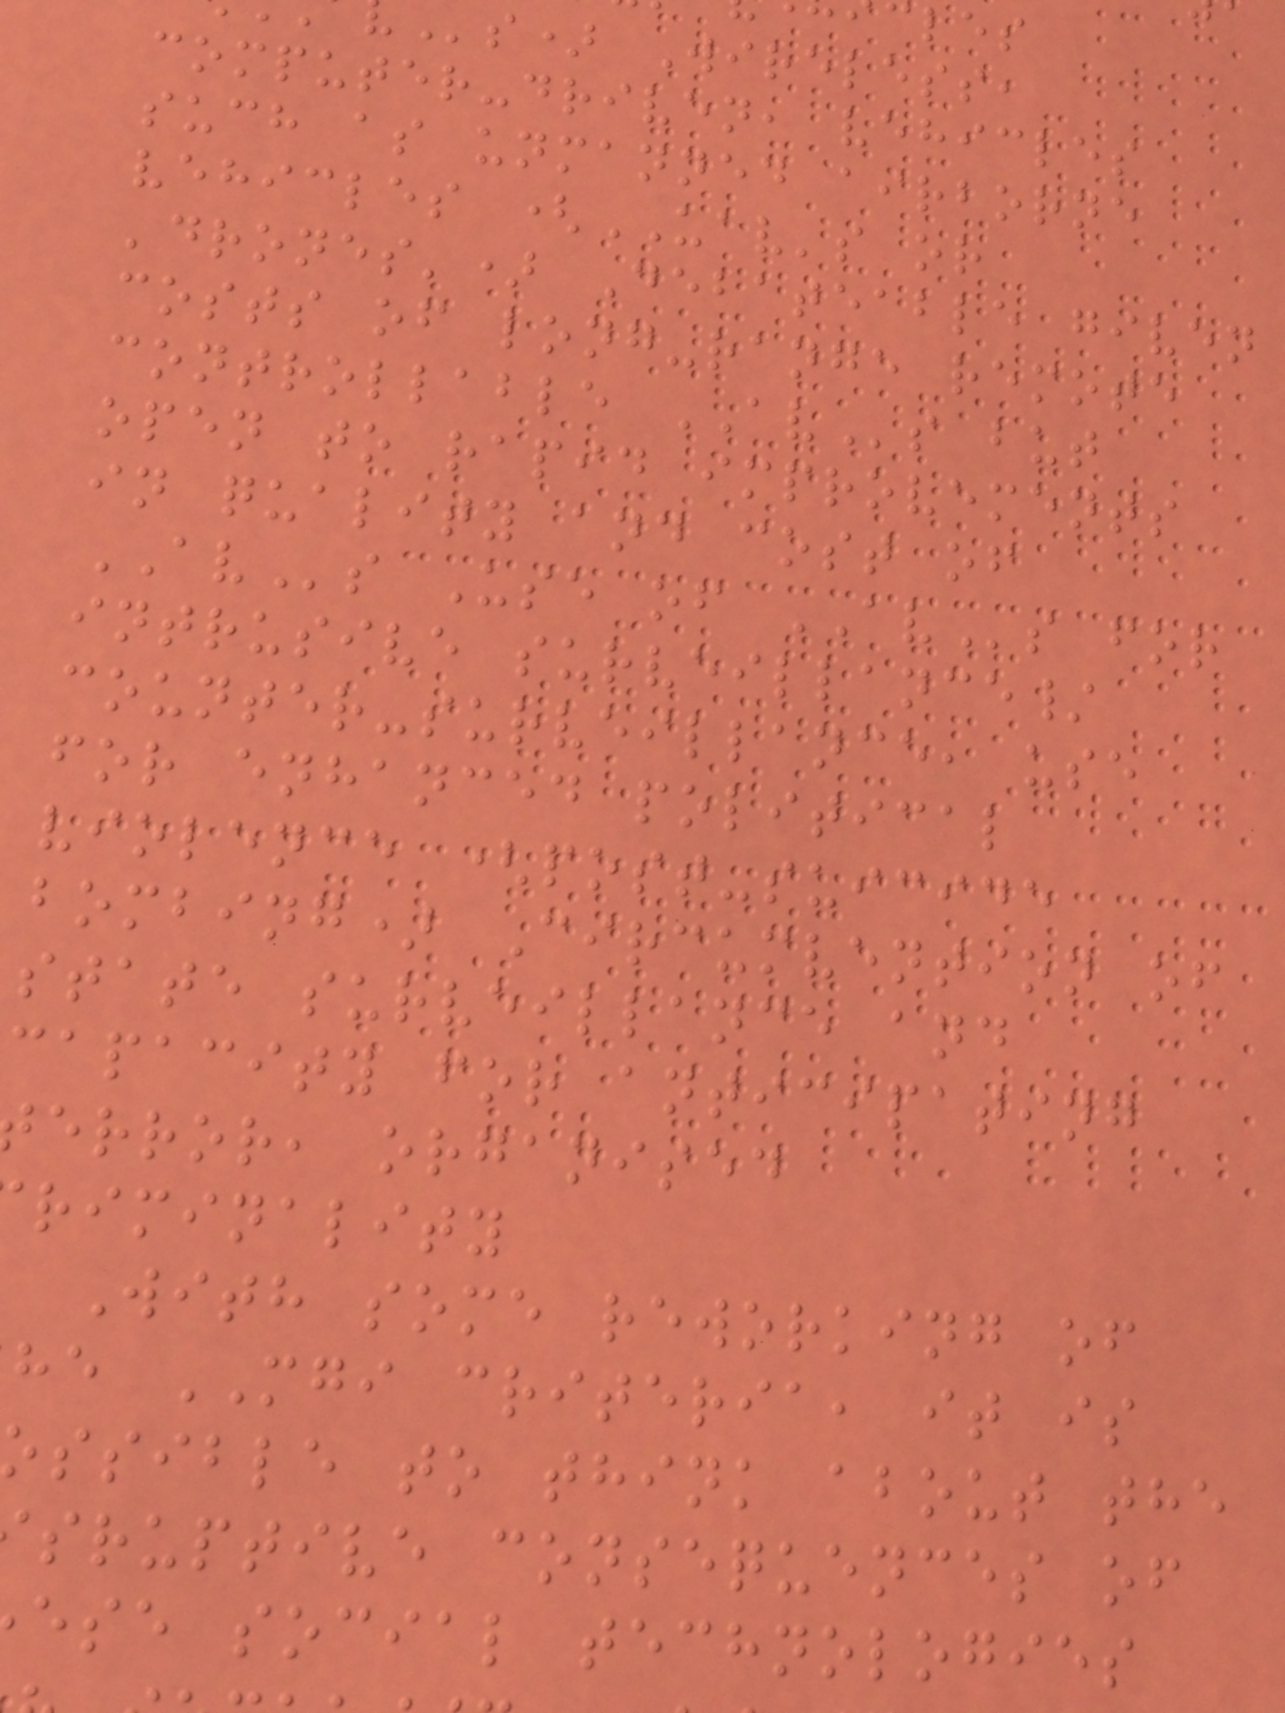s) Wireless,
computer-driven, vehicles
such as unmanned airborne
vehicles (UAV's or
'drones') Debateable given
costs of long-range remote
controllable AVs but
open to rapid improvements
in quality and cost of
AVs Use of AVs for
intrusive surveillance/
counter-surveillance, use
for enhanced political
violence (post-suicide
bombing) Circumvention of
state surveillance and
capacity for anticipating
error, organised
riminality
With some reworking of
he MGI criteria, it is
ssible to think about the
sruptive consequences of
ese social technologies
